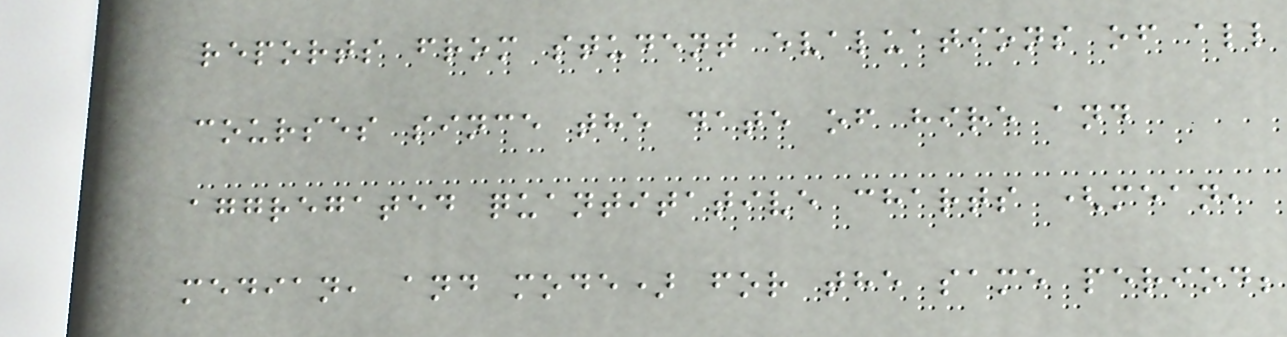reports from student evaluations of all
courses since the date of hire and
aggregated quantitative charts (mean,
median, and mode) for the same period;
